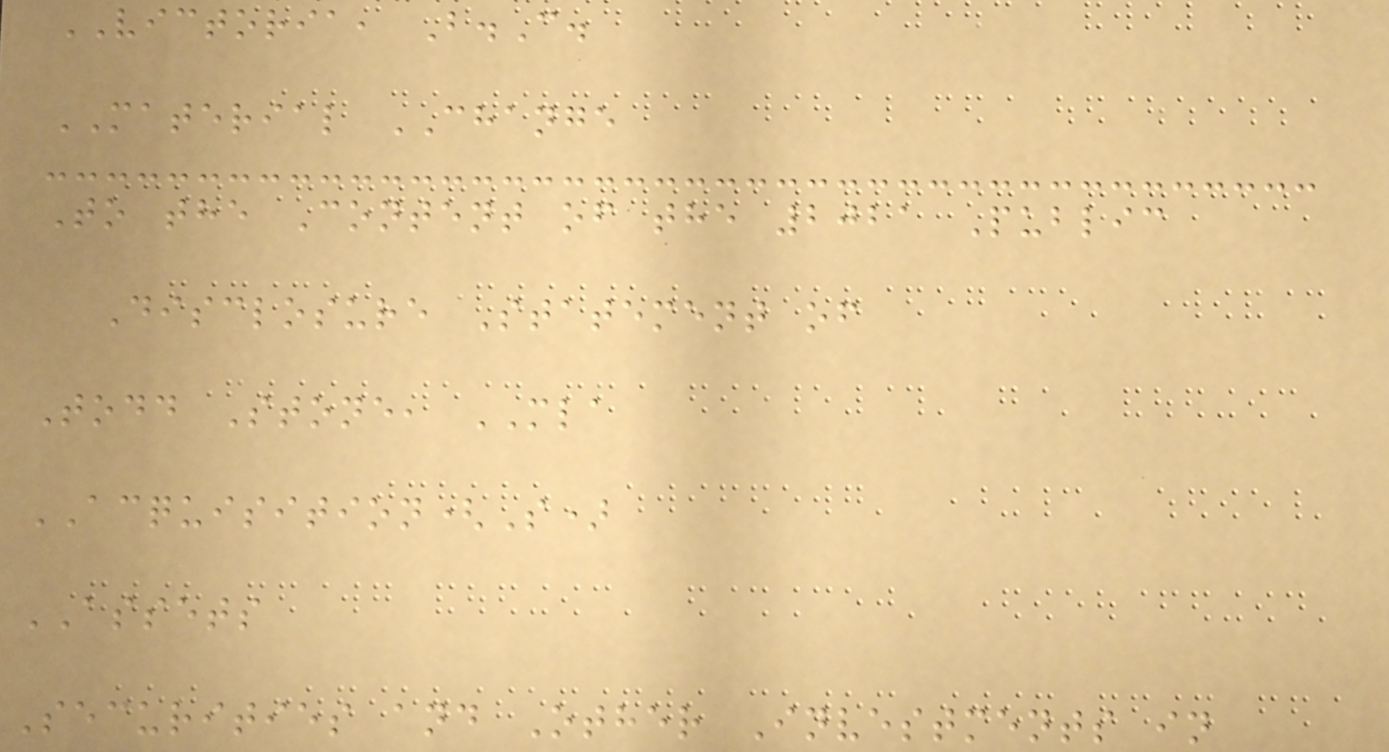VICTORIA, B.C.
MATERIAL CHANGE
To the Content of the 2021 Public
Disclosure Statement of
Todd Stone, MLA
ACQUISITION(S)
ASSETS
Securities and Other Investments in
